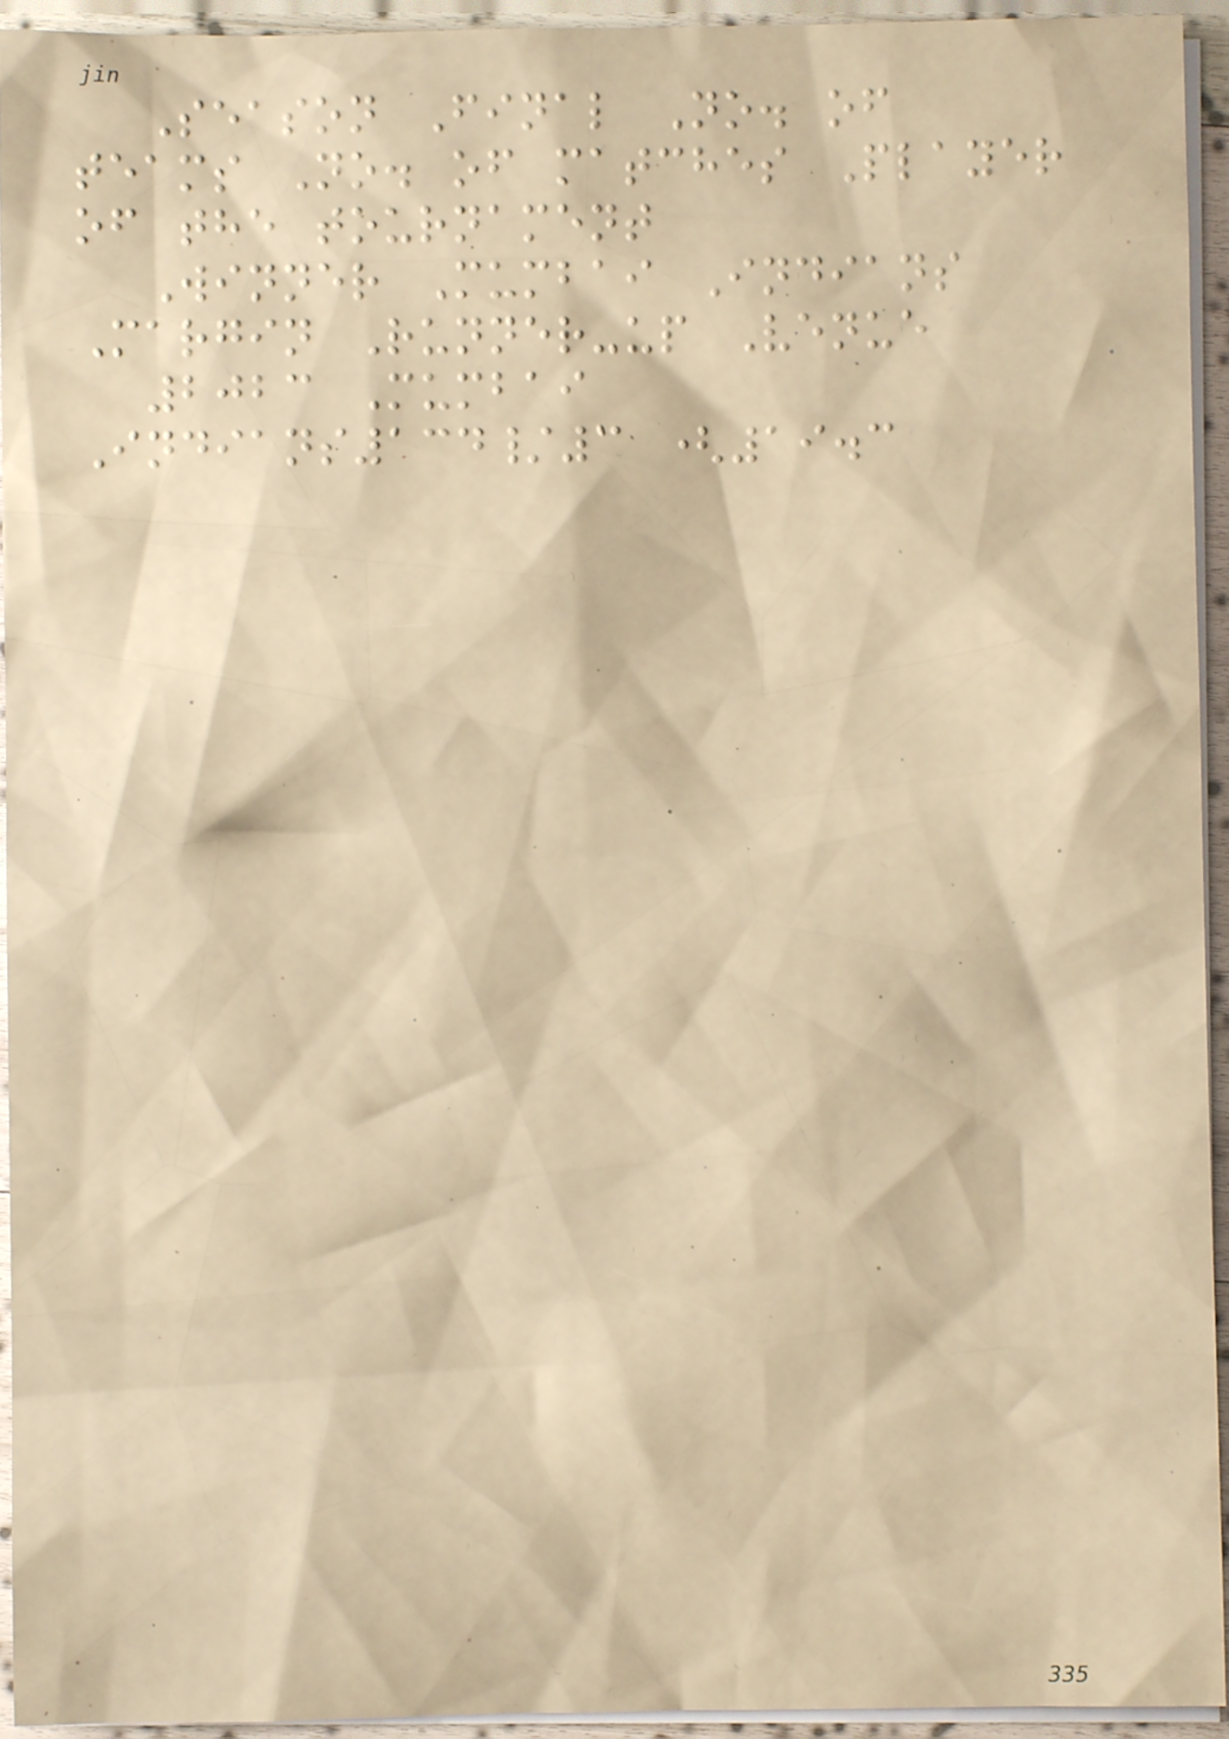Season Final No. of
teams No. of matches Player
of the tournament
Winner Mumbai Indians
Margin Runner-up Venue
2023 Mumbai
Indians134/3 (19.3
